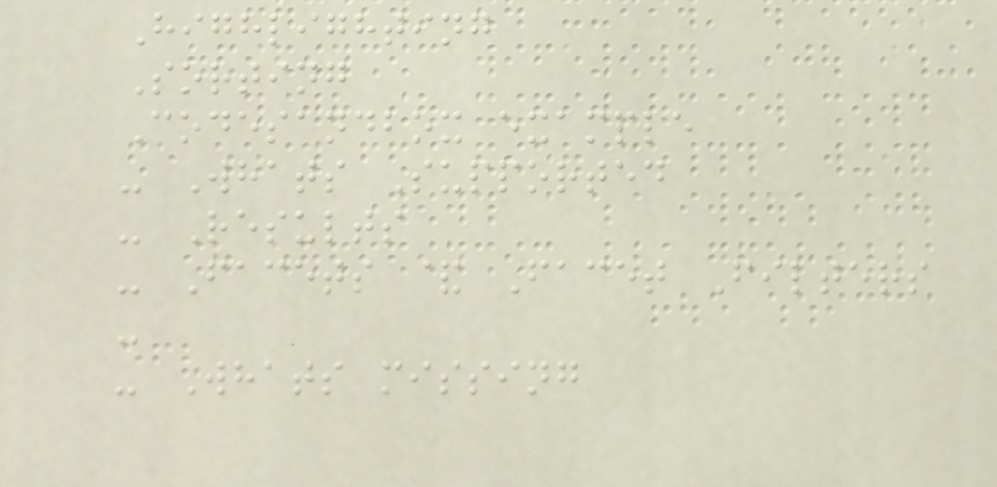Highlighting
Sorting
Codesandbox example
- Whats Supported
- Results
- Facets & Facet Filters
-
- Whats missing
